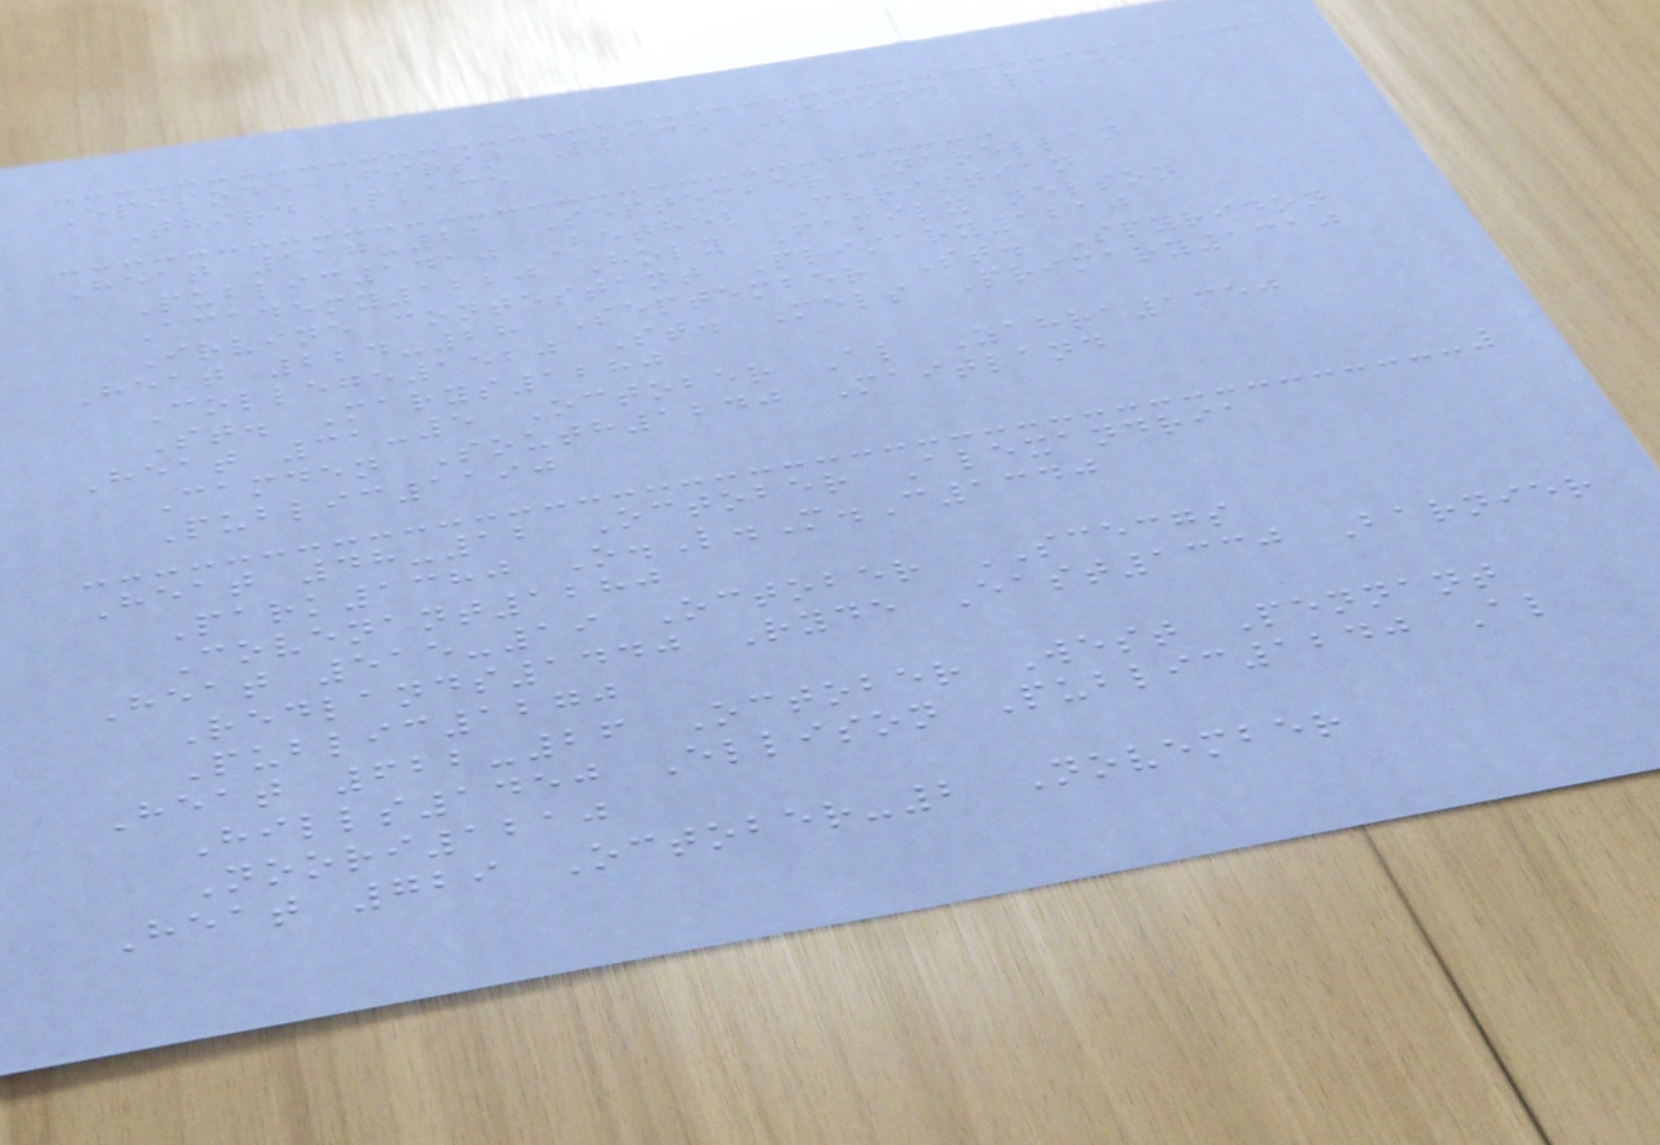Episode First Place Second Place
Third Place
Heat 117-21 September Narellan
Public1410 Bethel Christian
Academy1220 Holy Family nelson
Irvine contestant Primary1210
Heat 224-28 September St. Spyridon
College1520 St. Mels Primary1310
St. Marys1280
Heat 31-5 October Al Zahra1350
Camden South1240 Maitland
Public1190
Heat 48-12 October Alexandria
Park1380 O.L.M.C1340
Covenant1280
Heat 515-19 October SCECGS
Redlands1440 Ryde East1330 Barnier
Public1270
Heat 622-26 October West Pennant
Hills1450 Ellison Public1240 Al
Noori1210
Heat 729 October-2 November
